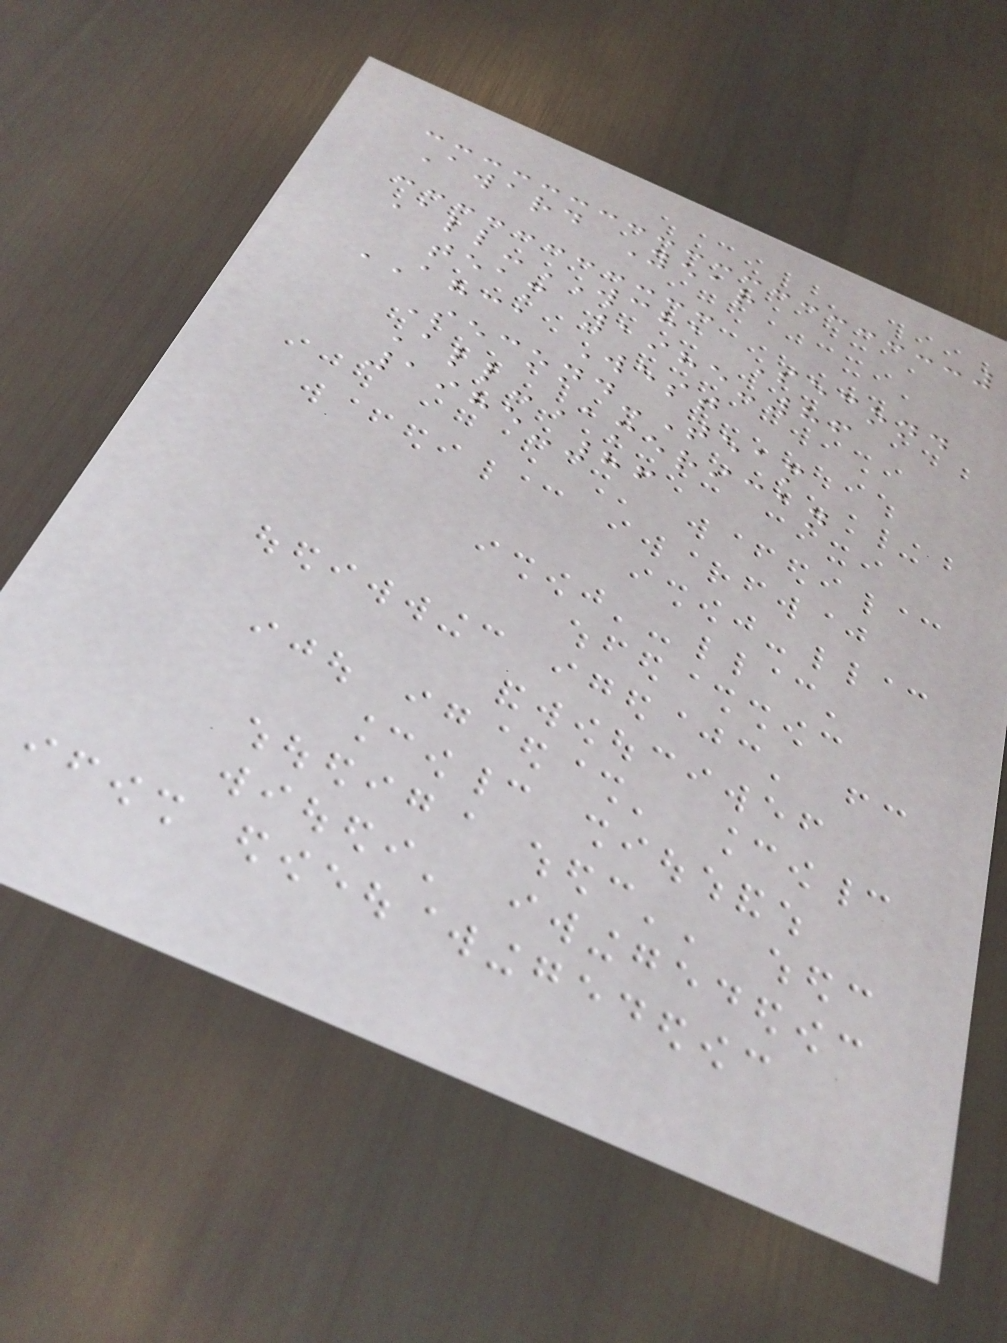Award Year
All-WCHA Second
team 1985-86
AHCA West
Second-Team
All-American
1985-86
